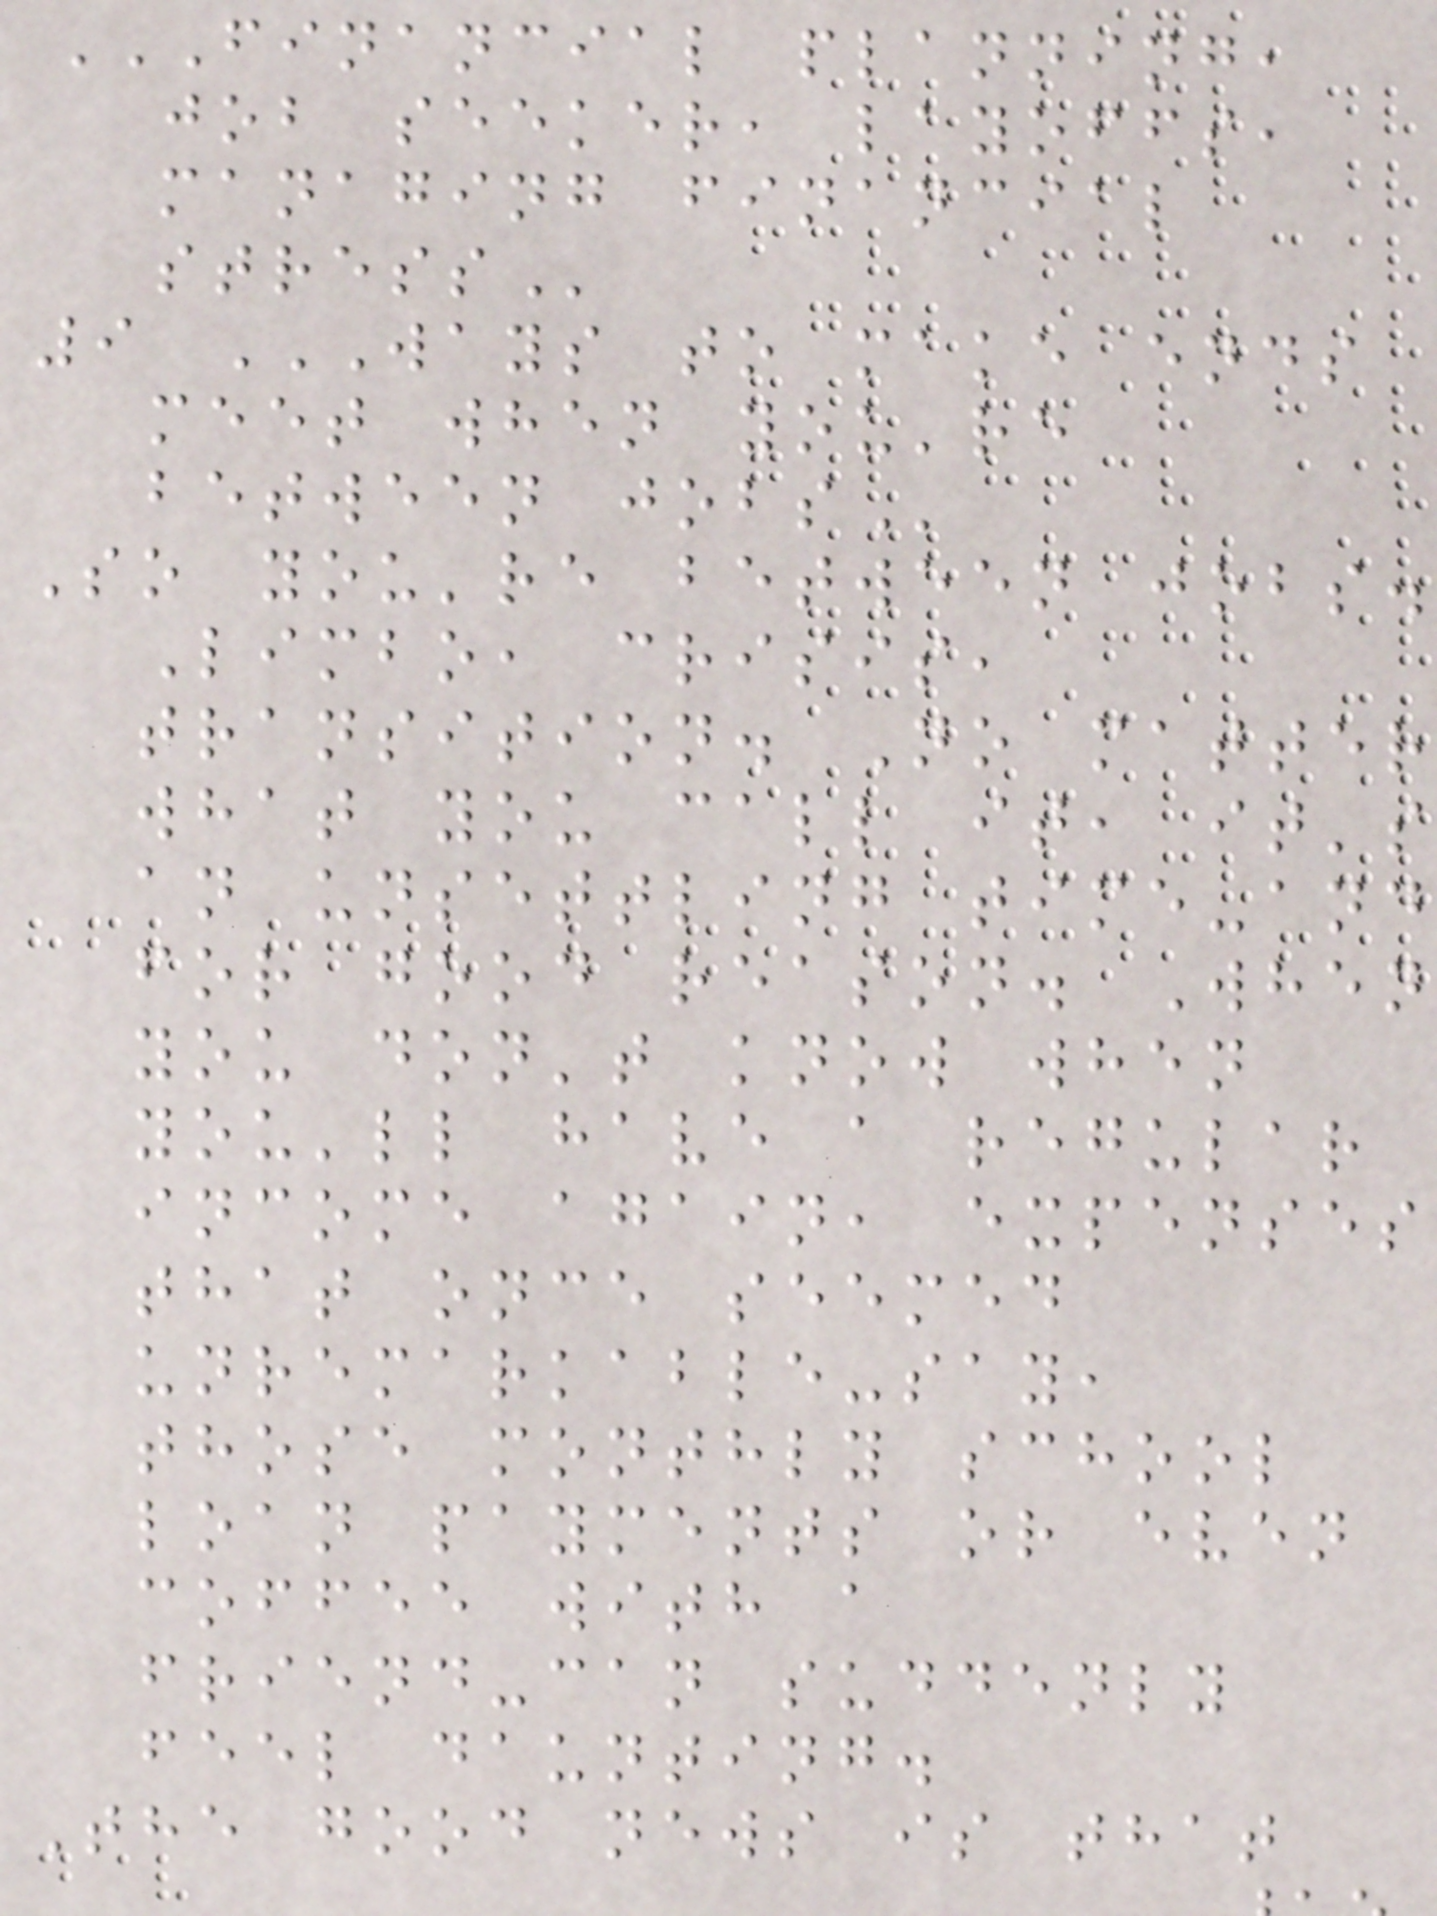FINANCIAL PLANNING,
job seeker, layoffs,
managing financial
9 WAYS TO MAKE ENDS
meet when you're
between
So you're between jobs.
Limbo, crisis,
transition. No matter
what you call it, it's
an unsettling time-and
for good reason. When
you don't know when
you'll have a regular
income again, expenses
that once seemed
unremarkable-say,
those monthly school
loan payments or even
coffee with a
friend-can suddenly
feel daunting.
The good news is that
